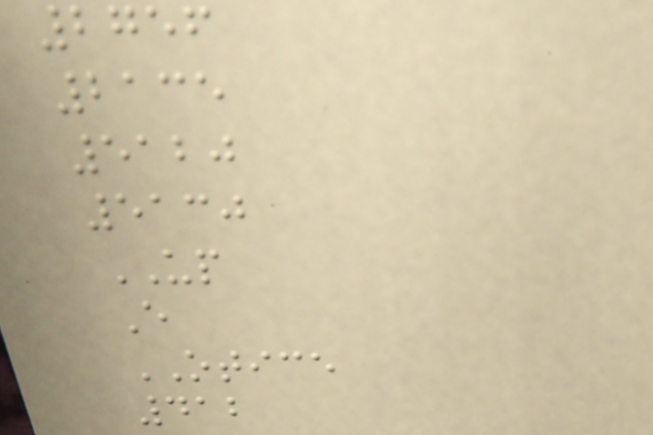2756
2135
5120
5130
UP
E
OTICE
412
